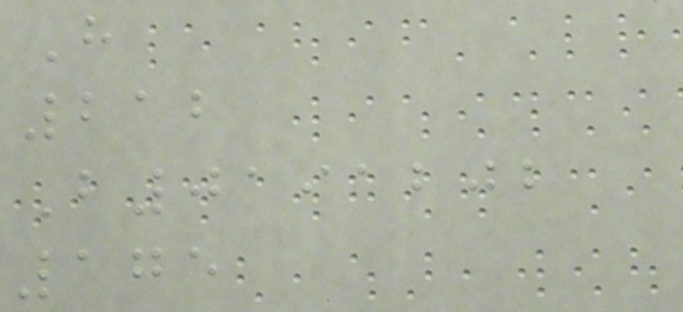H
212
B0191202
175
